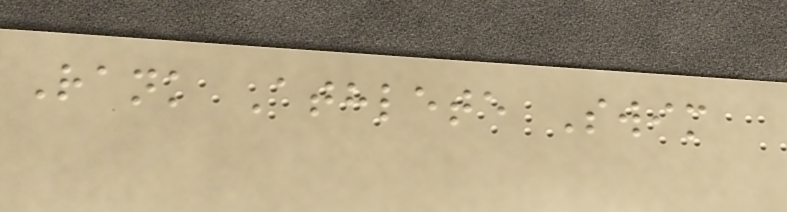Rank Athlete Swim
